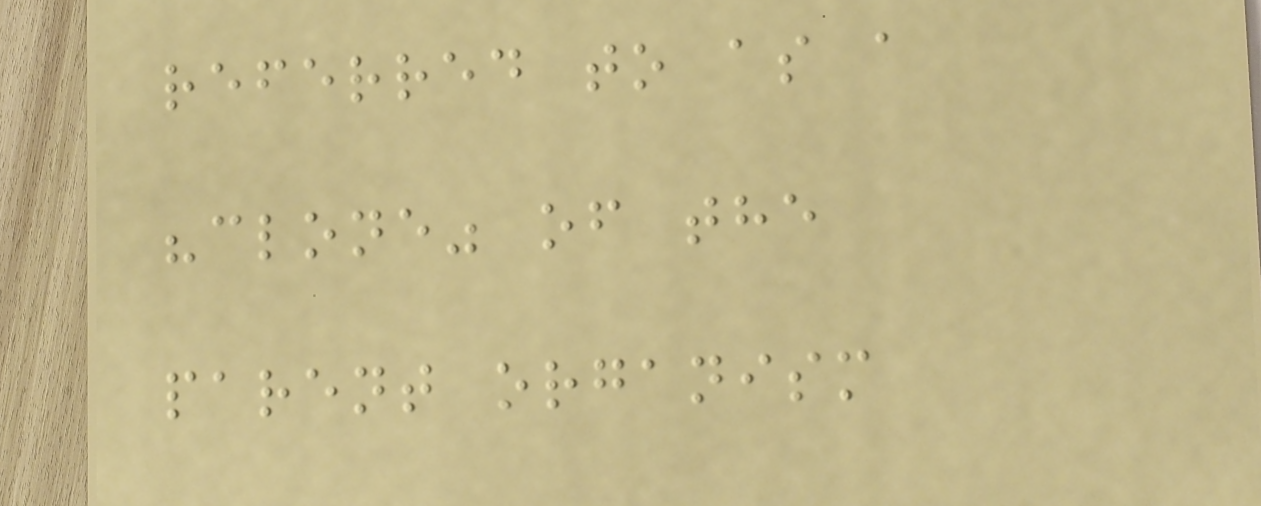referred to as a
"clone" of the
parent organism
